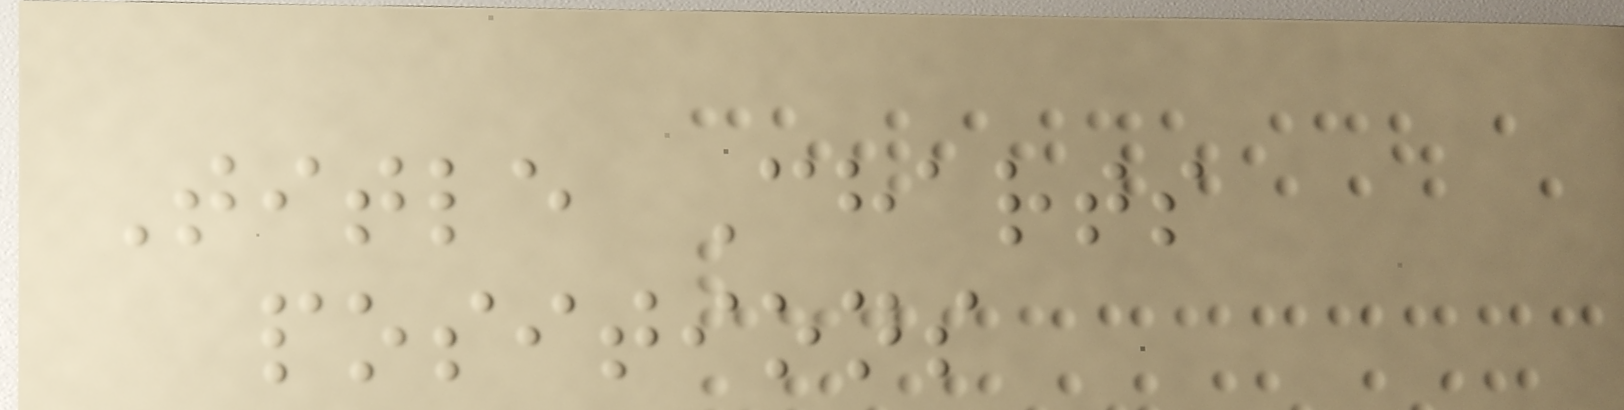Title Charts
positions
